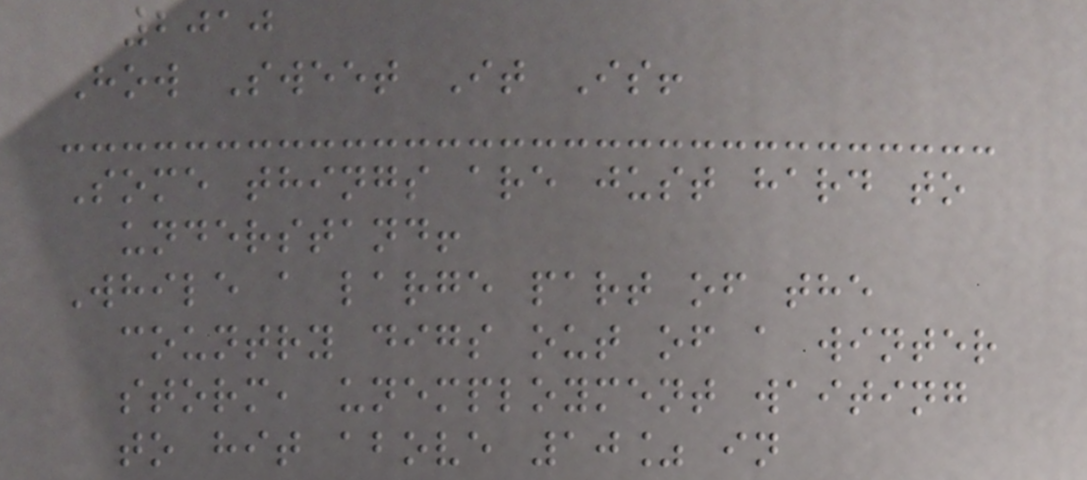2010
How Sweet It Is!
Some things are just hard to
understand!
While a large part of the
country digs out of a winter
storm, unemployment waiting
to hit above 10% in
